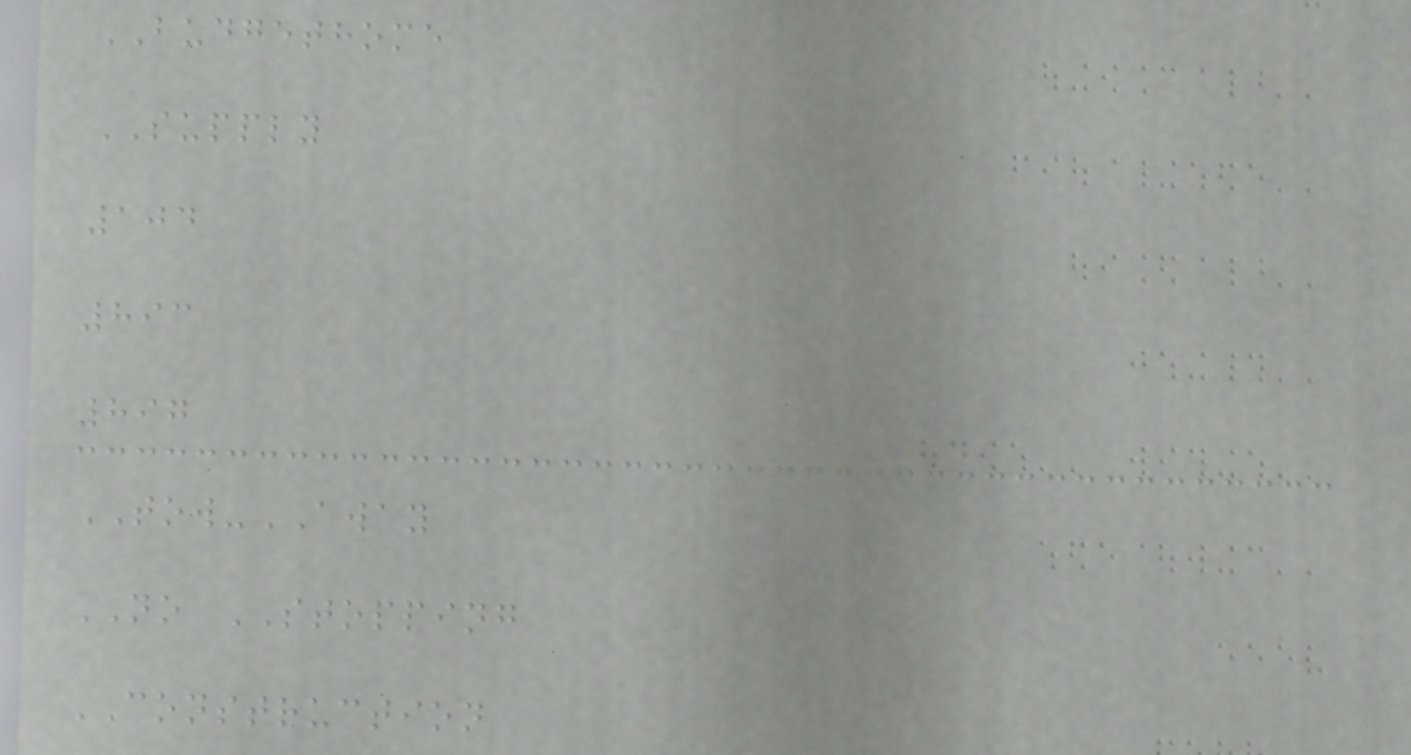BUDGETHOME
SUPPLY
104
893
897
TOW-AWAY
NO STOPPING
CONSTRUCTION
